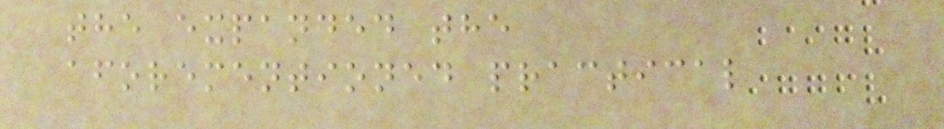the expanded the
aforementioned practical
